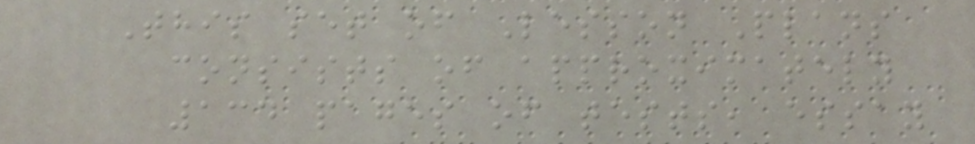This set of Lesson Plans
consists of approximately
134 pages of tests, essay
